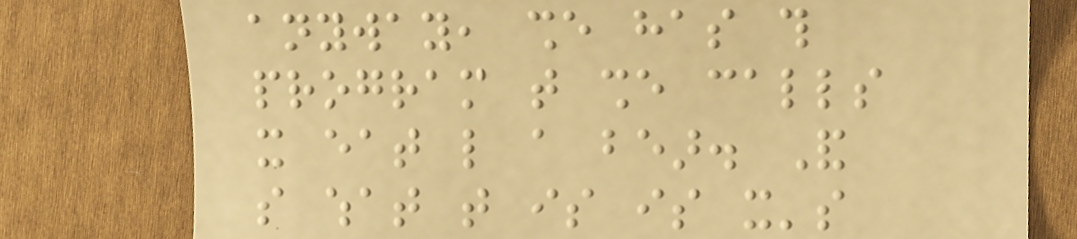anyway, she has this
program that she calls
it eat like a bear. And
so what that is is it's
